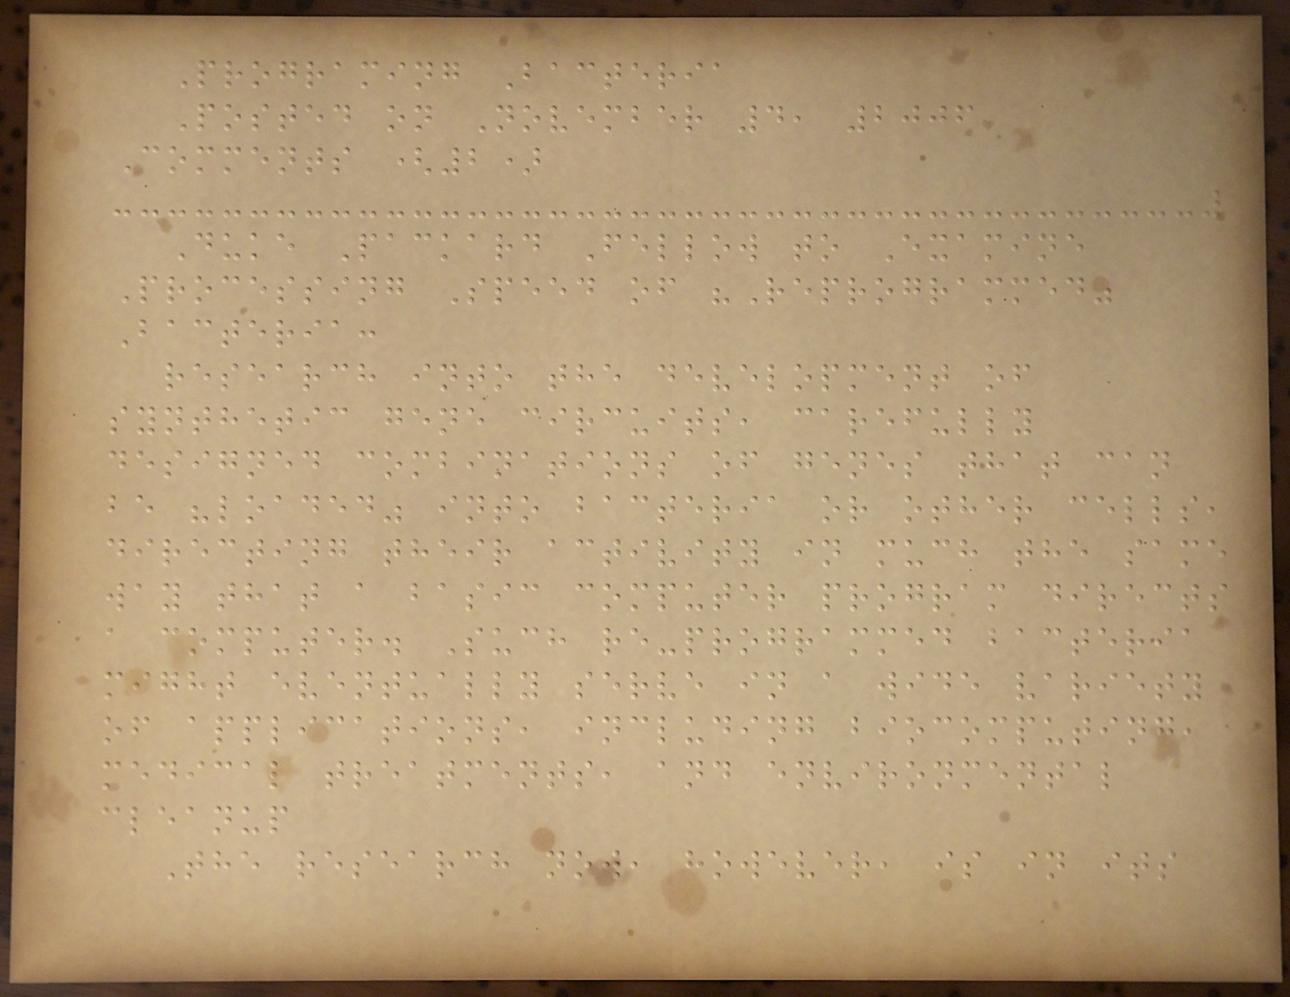Programing Bacteria
Posted on November 4, 2006
Comments (2)
Duke Packard Fellow to Examine
Processing Speed of "Reprogrammed"
Bacteria:
research into the development of
synthetic gene circuits, carefully
designed combinations of genes that can
be "loaded" into bacteria or other cells,
directing their activity in much the same
way that a basic computer program directs
a computer. Such re-programmed bacteria
might eventually serve in a wide variety
of applications, including biocomputing,
medical treatments, and environmental
cleanup
The research now, however, is in its
